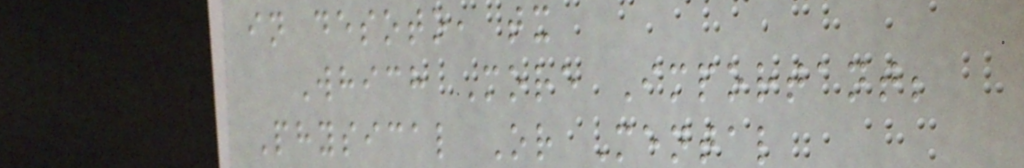in desoto, tx
Which More Important;
Physical Or Mental
